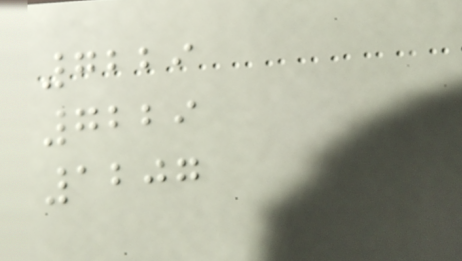7229
7229
1207
